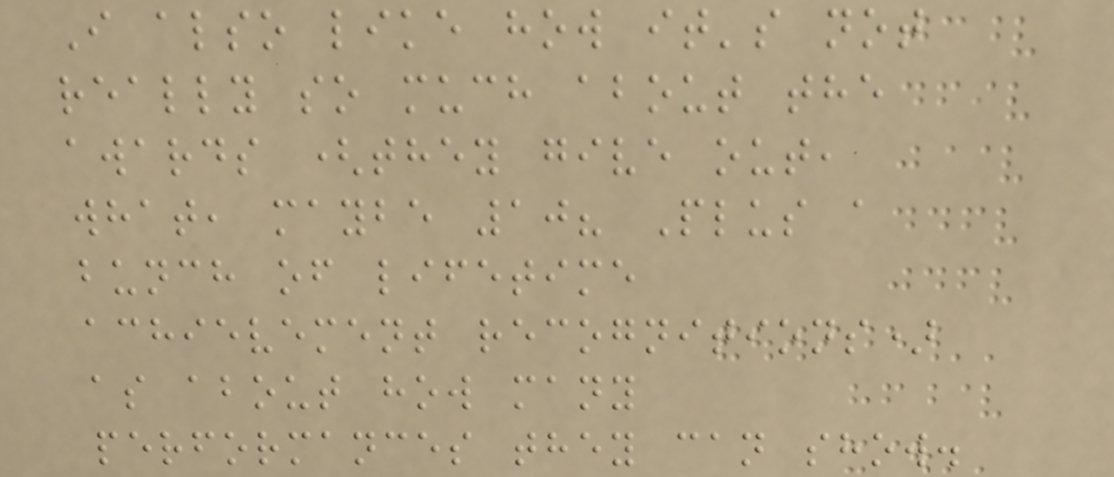I also like how it's not
really so much about the
awards (they give out,
what, maybe 10? Plus a
bunch of lifetime
achievement recognitions)
as about how many
performances they can show.
